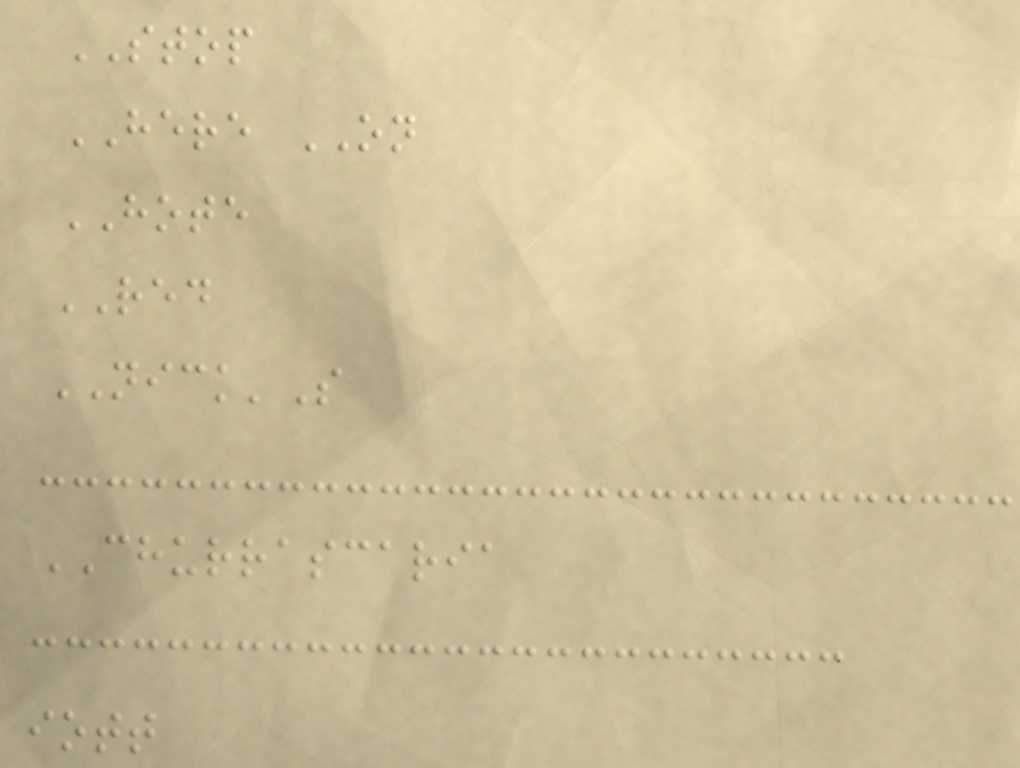STOP
HERE ON
HOTE
RED
NICK'S
CHURRASCARIA
iott
